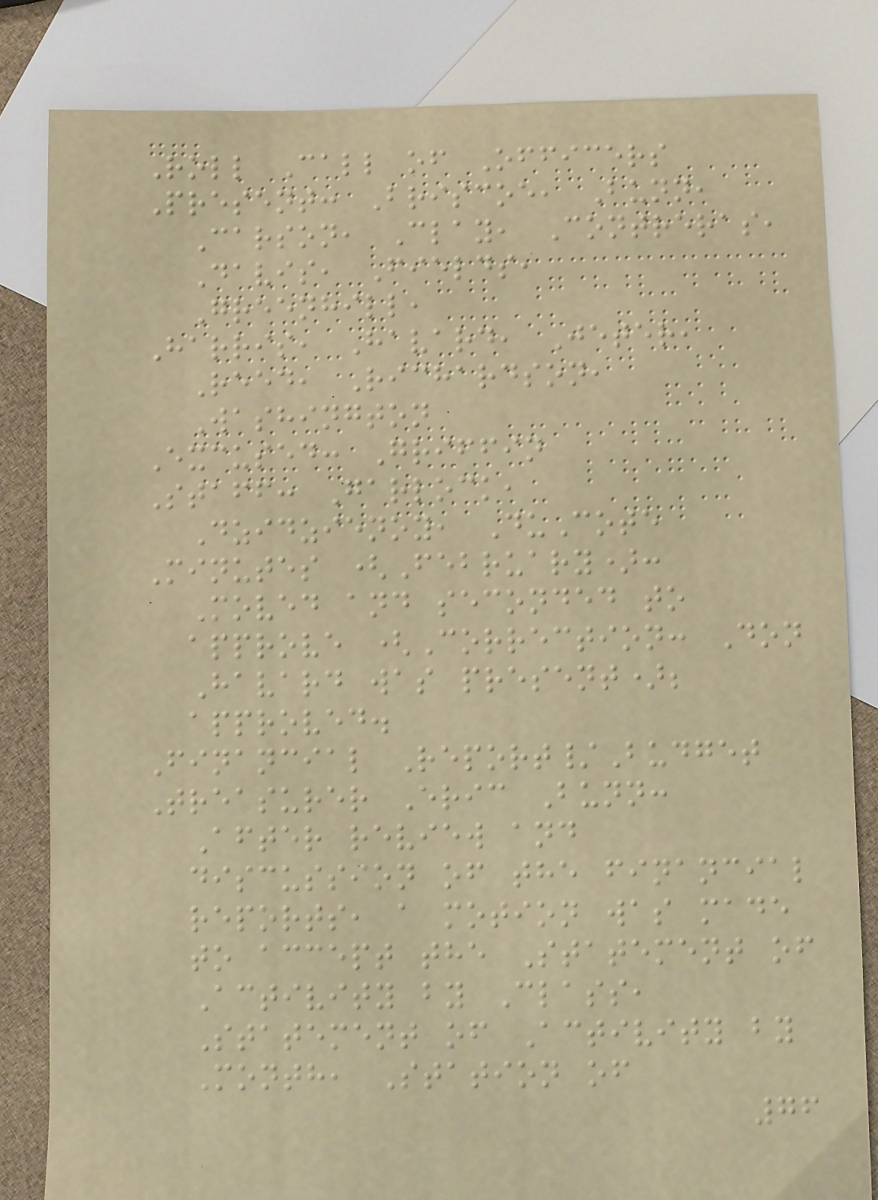Roll Call of Officers
Present: Briscoe, Bunn,
Carson, Clay, Contreras,
Davis, Fields,
Greenhill,
Harris, Havard, Jeter,
Reed, Richardson,
Washington
Excused: Griffin
Staff: Garlock,
Dzidzienoy, DuCote
Minutes (February):
Moved and seconded to
approve (Correction: Don
Havard was present);
approved.
Financial Report/Budget
Treasurer Eric Bunn:
After review and
discussion of the financial
reports, a motion was made
to accept the Statement of
Activity by Class,
Statement of Activity by
Month, Station of
76
